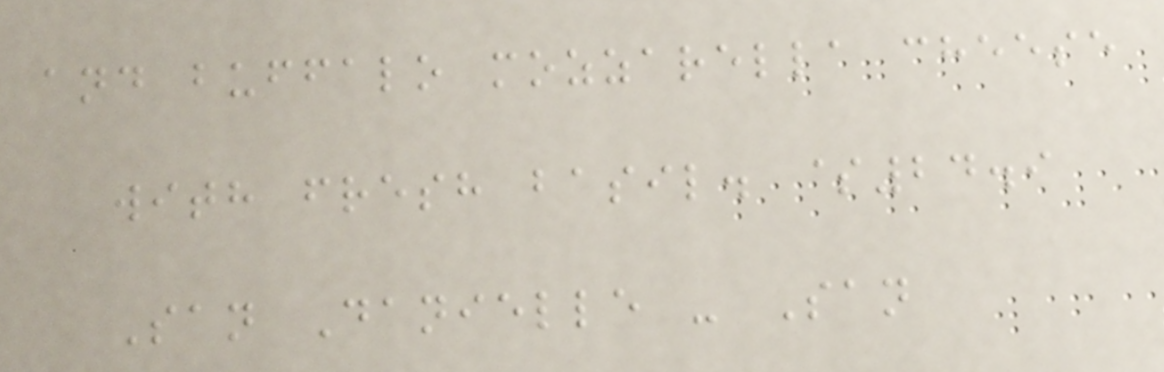and buffalo mozzarella cheese
with fresh basil. $24.9
San Danielle - San
